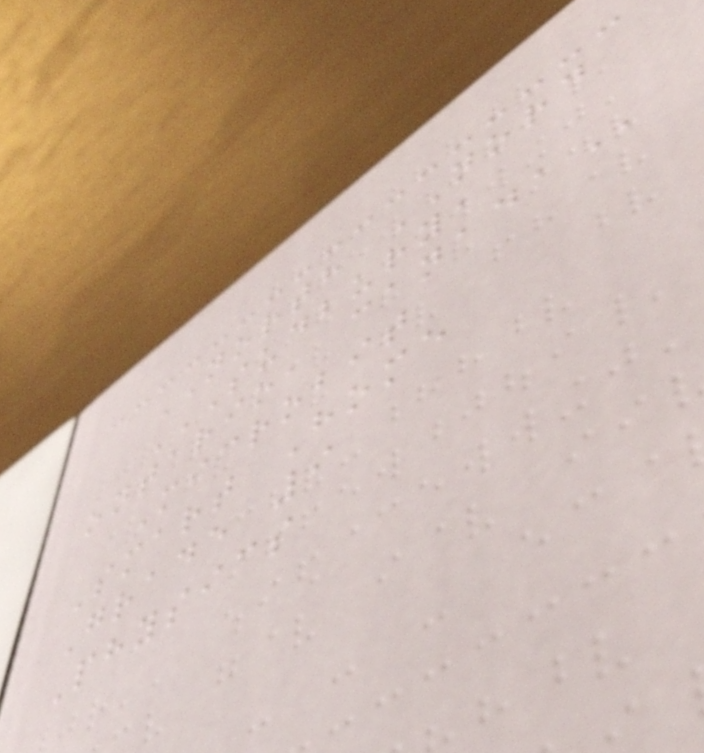NORTH NORD
SUDBURY,
ONTARIO, CANADA
Microbit
Smart Home
Grade 9
Physics
